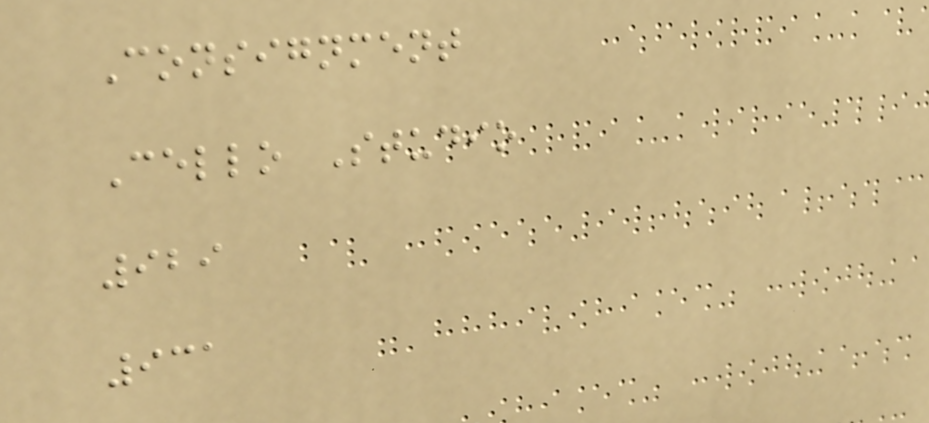Consignment
Cello Studio
929
931
